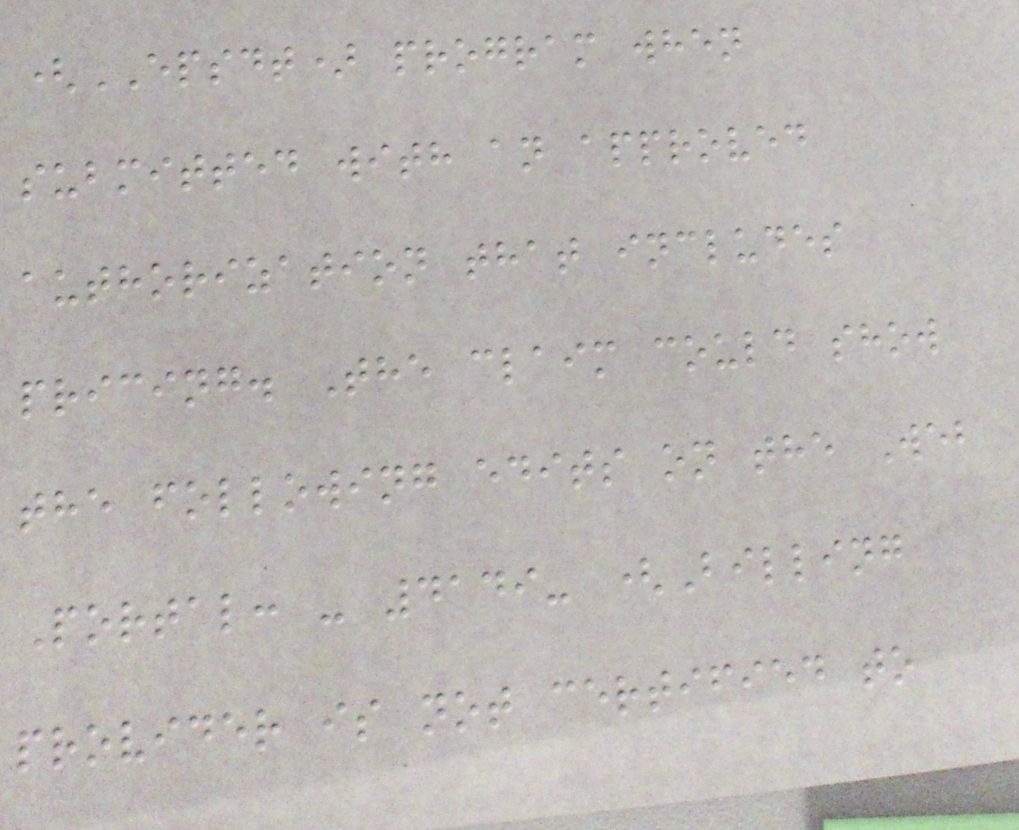(EPSDT) program when
submitted with an approved
authorization that includes
pricing. The claim could show
the following edits on the Web
Portal: - 4149- (Billing
provider is not certified to
